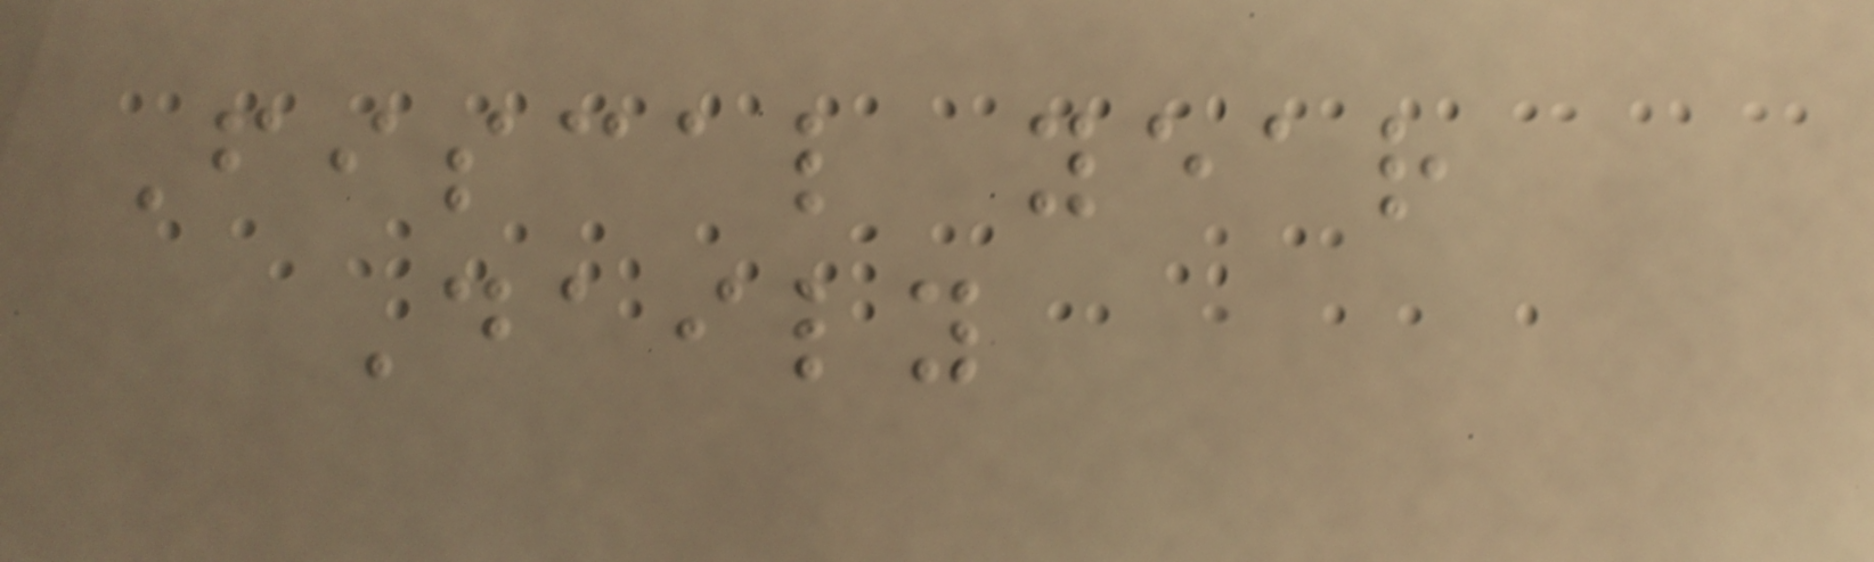Fiscal year
Daily
